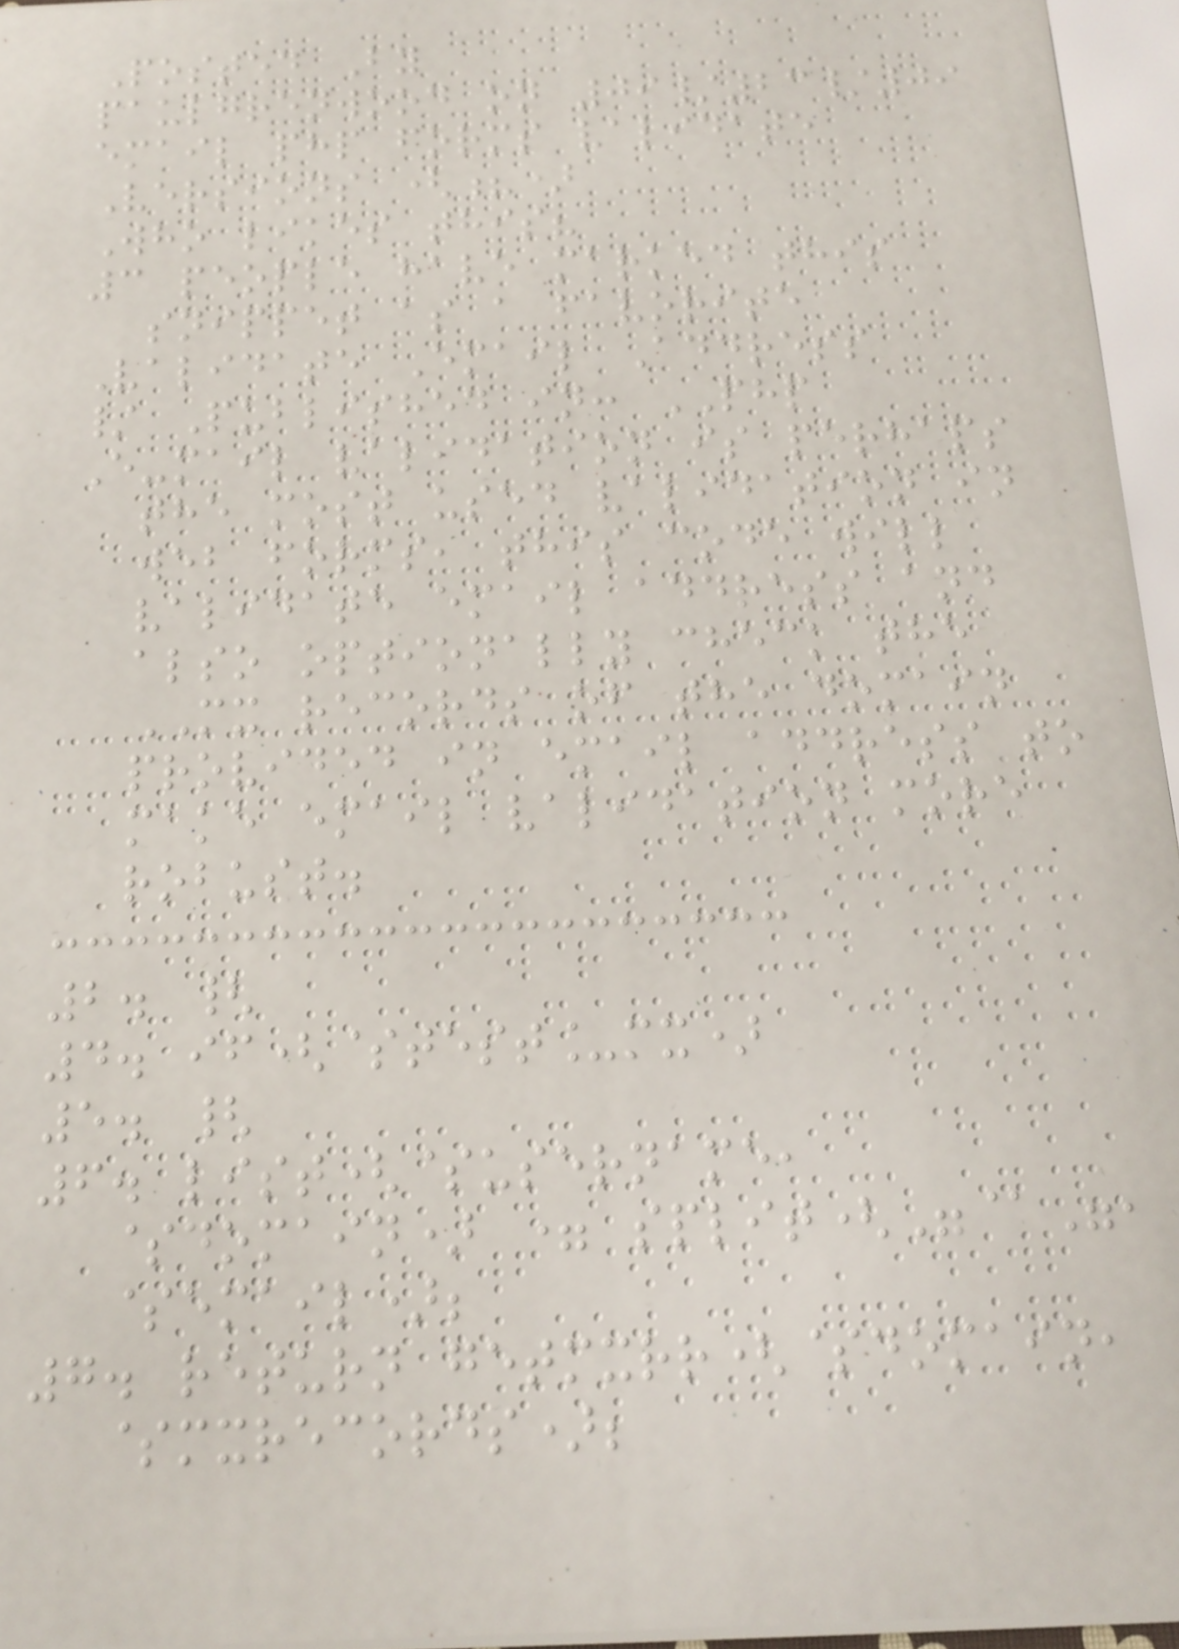Posted By
paulgrenwood on 09/23/09
email php forms validate
Versions (?)
Who likes this?
3 people have marked this
snippet as a favorite
Validate Email Address
/ Published in: PHP
E-mail validation is perhaps
the most used validation in
web forms, this code will
validate email address and
also optionally check the
MX records of the domain
provided in email address to
make email validation more
robust.
2. {
4. if($test_mx)
5. {
6. list($username,
$domain) = split("@",
$email);
7. return getmxrr($domain,
$mxrecords);
